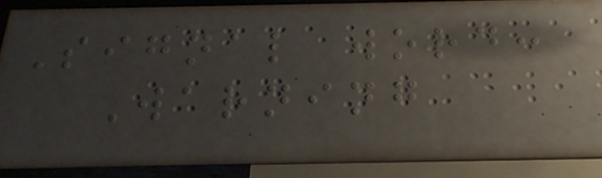Signal word:
Warning
